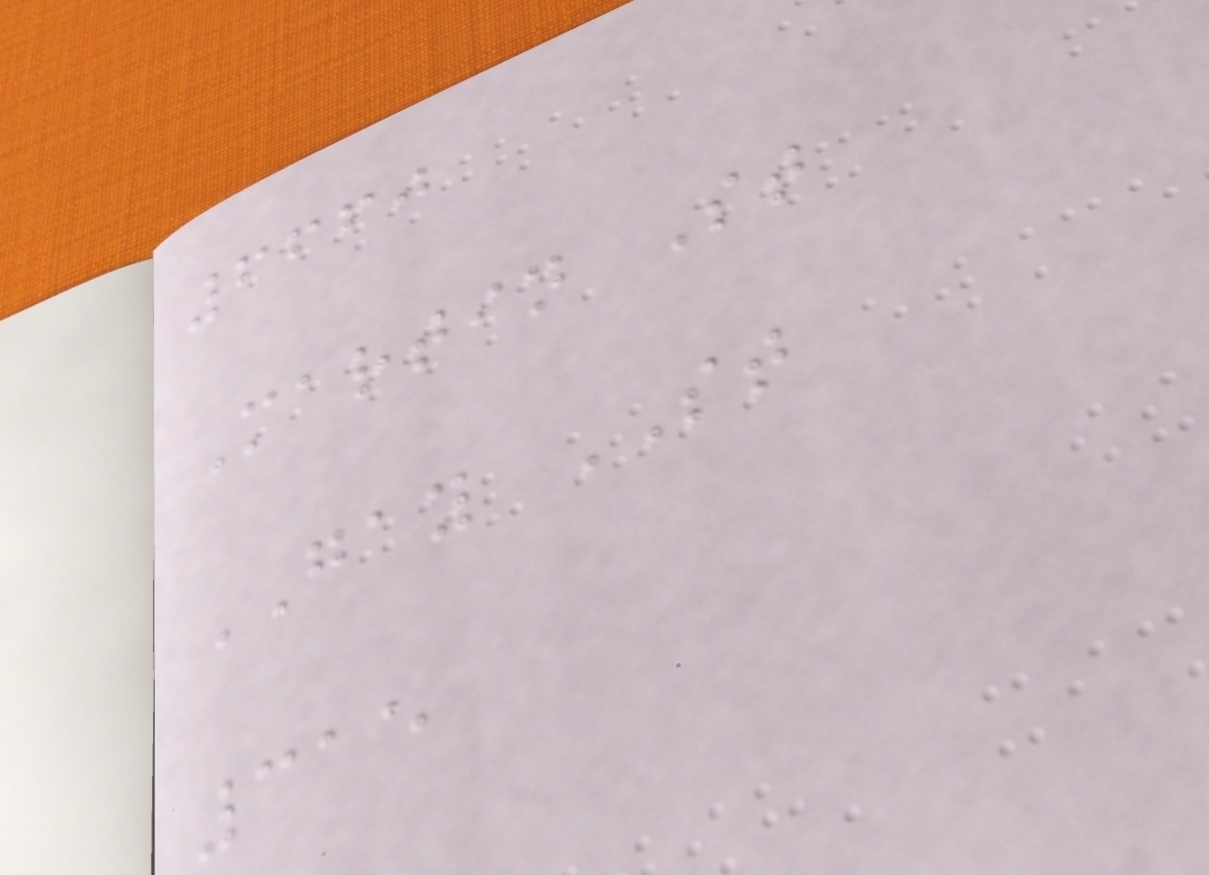6660
Martin St
GAY ST
315
